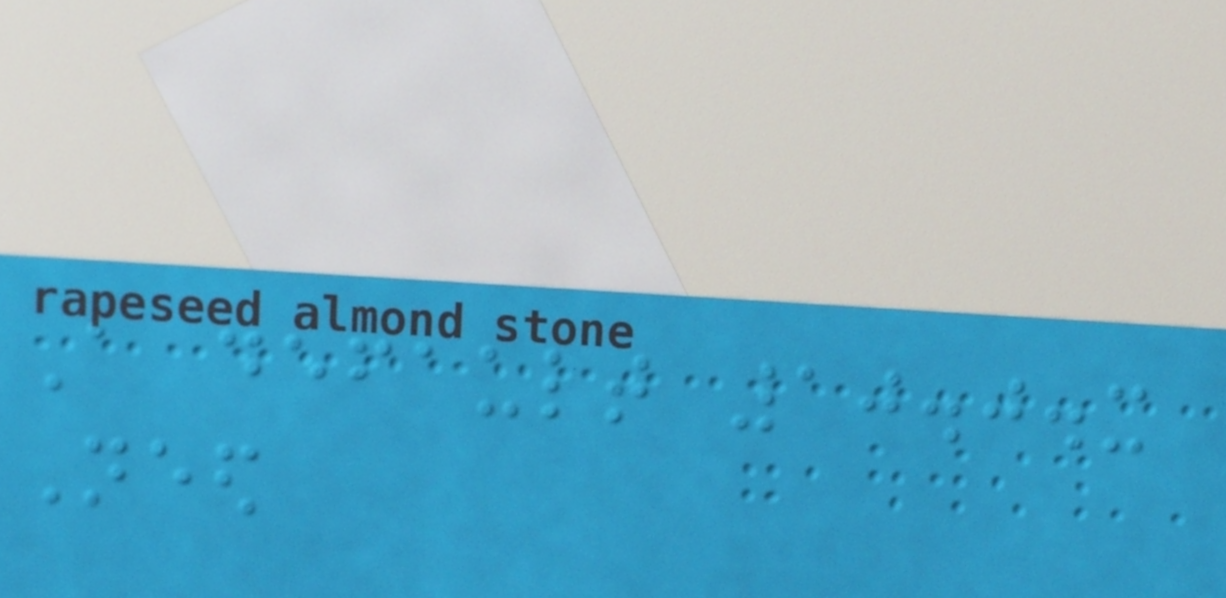A default 10.0.x
Need
